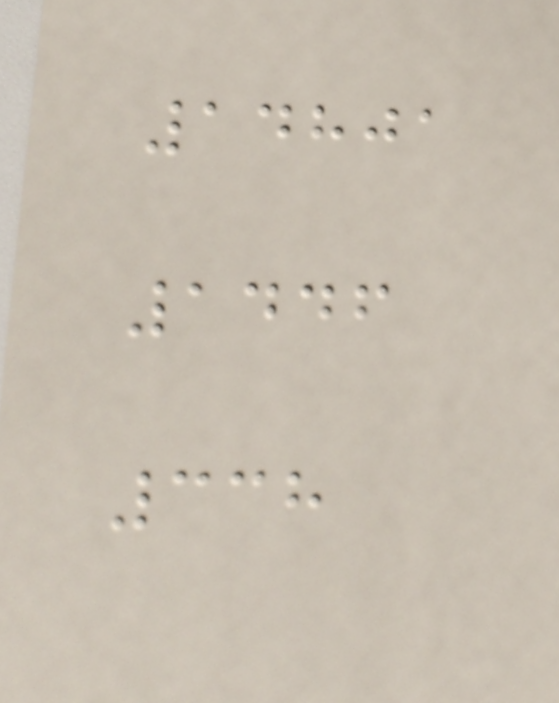14801
1446
338
